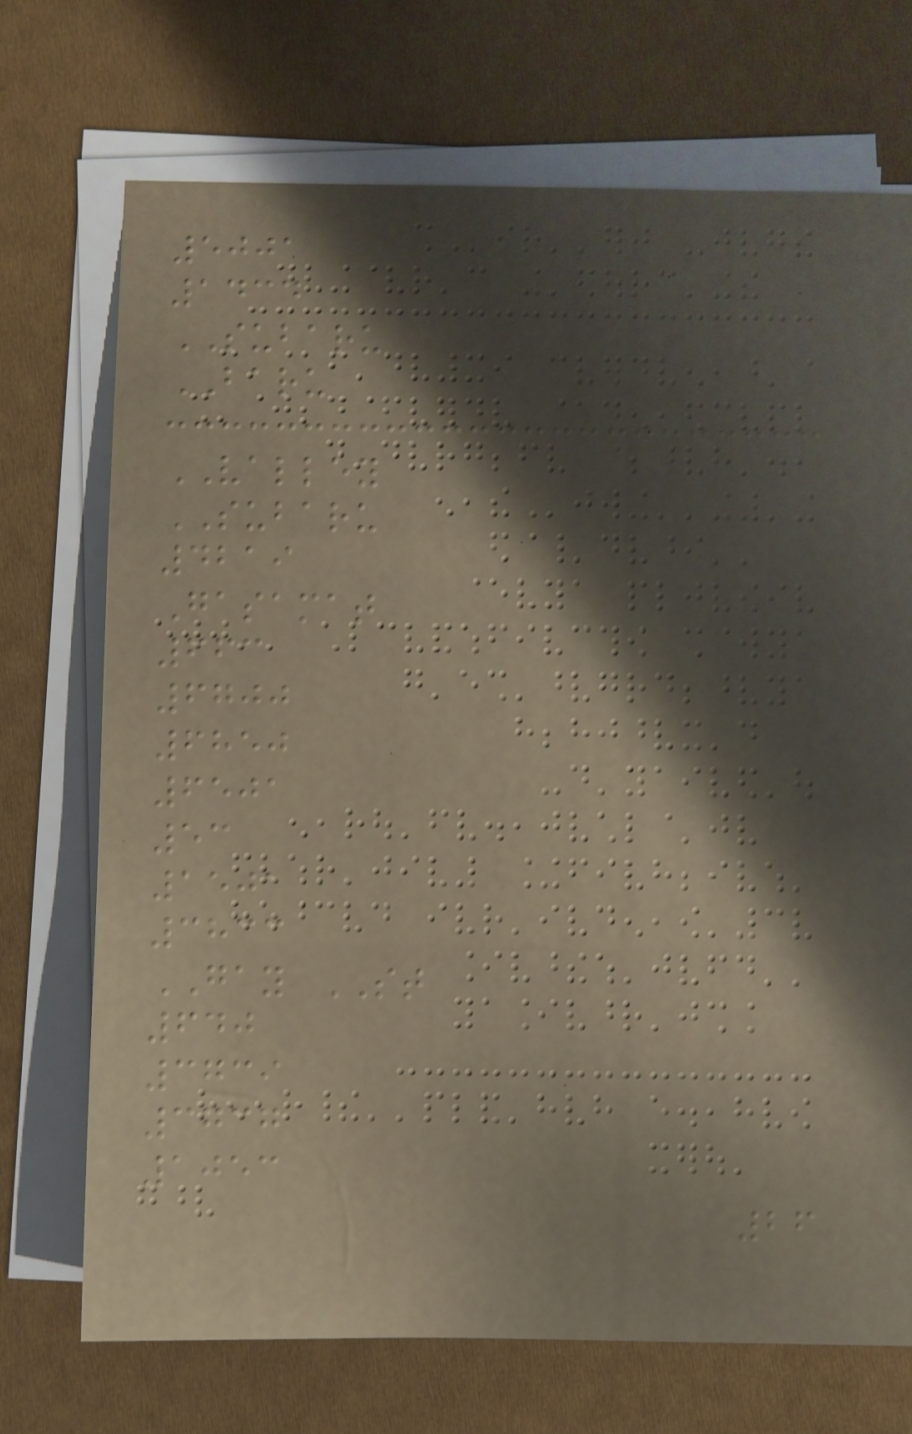5001
1434
SUBARU
BARU
VALLEY
SUBARU
4219
Gasamat
663
6700
6850
6501
53
1501
3833
GAY ST
640
3739
3737
1053
26
